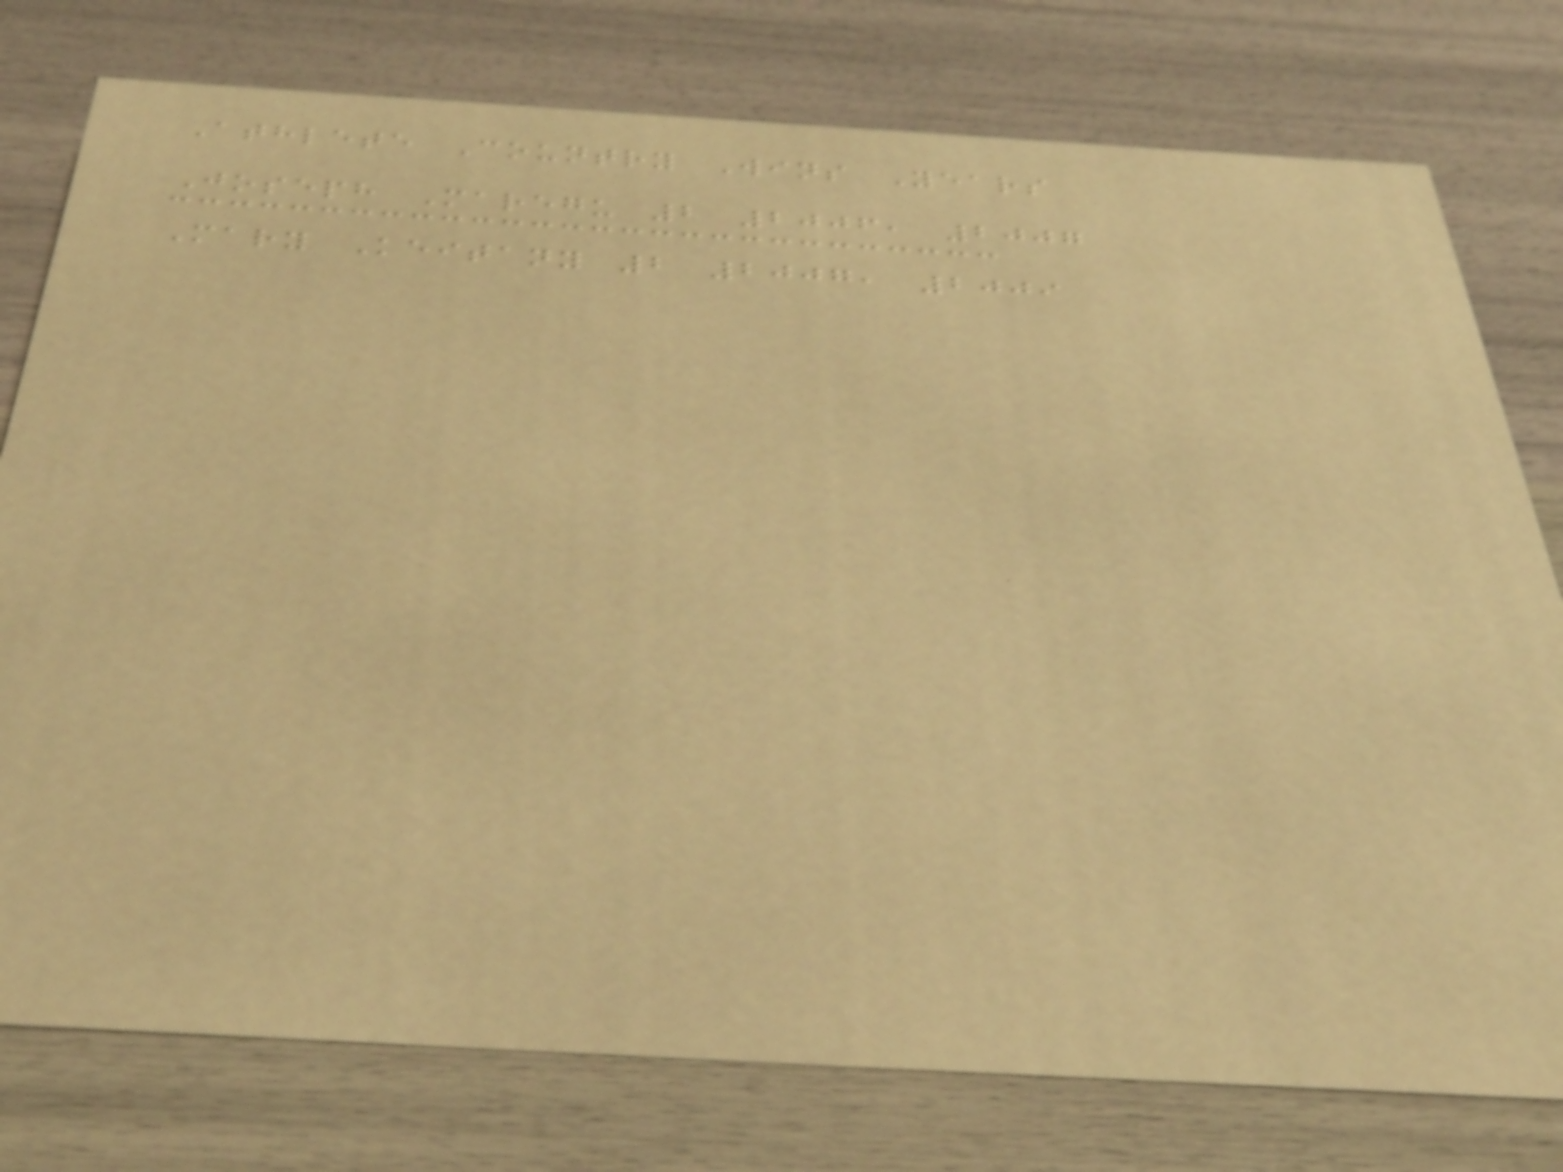Athlete Country Wins Years
Joseph Maregu 2 2006, 2007
Mary Keitany 2 2007, 2009
